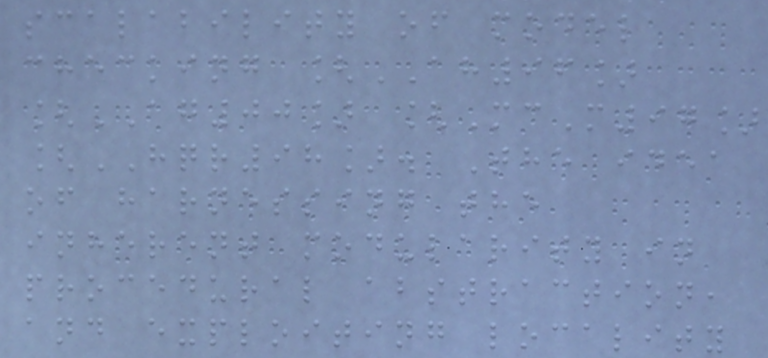scalability of model
checking [AH96]
[AG00] [McM97]
[HQR98]. The idea
of harnessing the
inherent modularity in
procedural abstraction,
and exploiting locality
